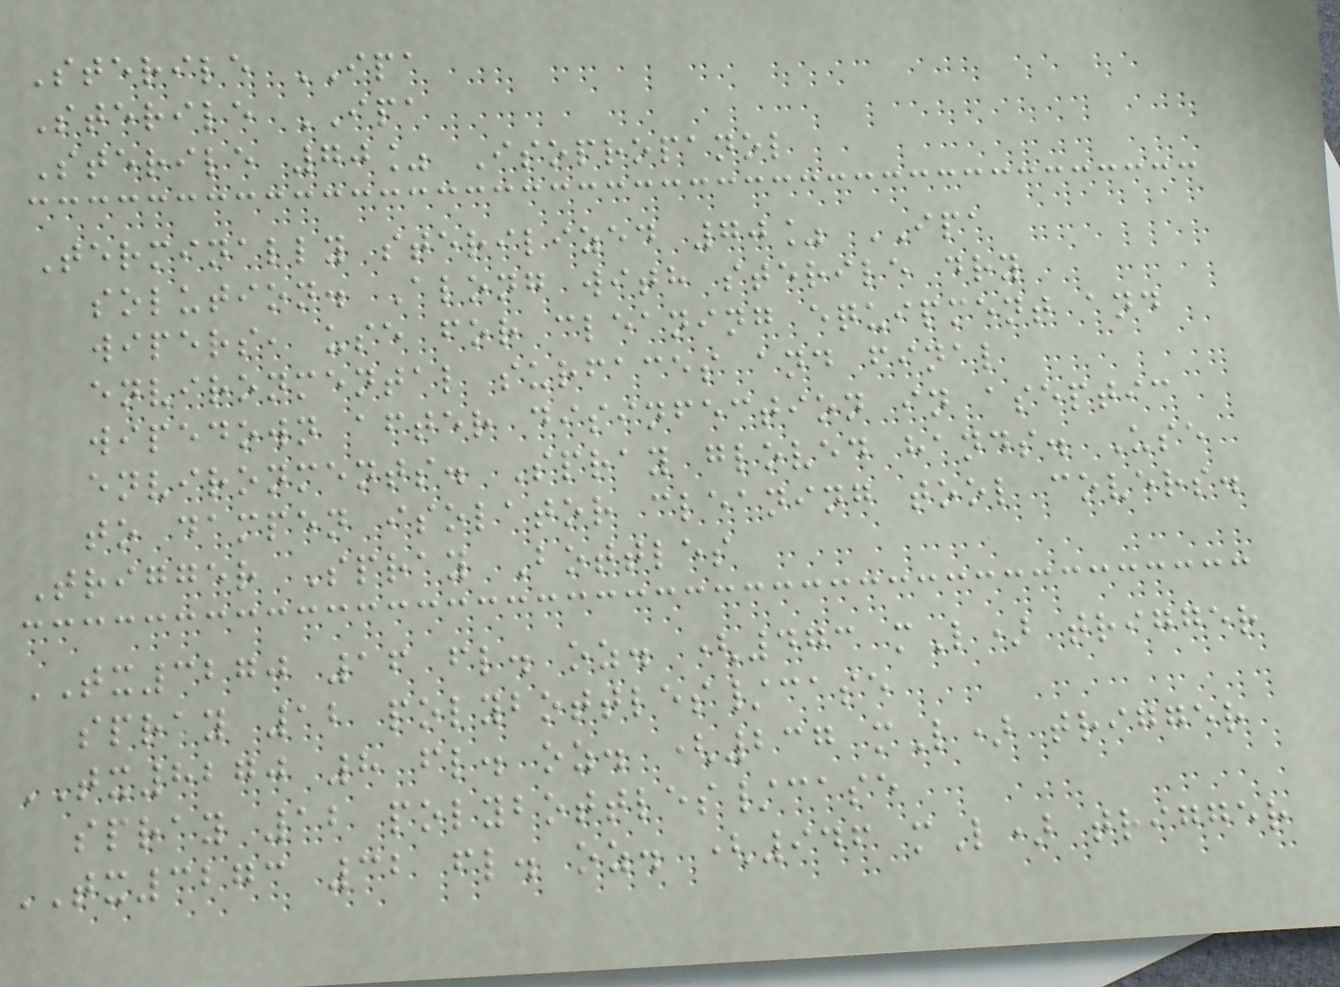Sterile IPA
Sterile IPA
Sterile 70% Isopropanol
Terminally sterilized 70% IPA
solution. Along with sterile dry
wipers, use for cleaning equipment and
environmental surfaces and final
wipedown after disinfection in aseptic
environments. Spray gloved hands. Use
to dampen isolator cleaning tool covers.
Trigger Spray Bottles
TX3270 16 fl. oz. (473 mL) trigger
spray 12 polybottles/case
TX8270 8 fl. oz. (237 mL) trigger
spray 12 polybottles/case
TX3273 32 fl. oz. (946 mL) trigger
